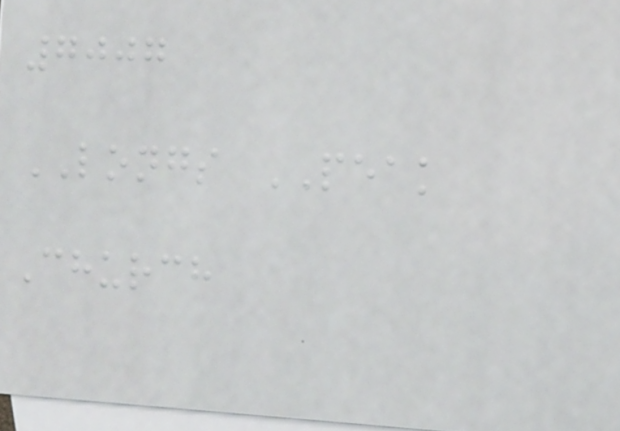7007
LONGS PEAK
Church
